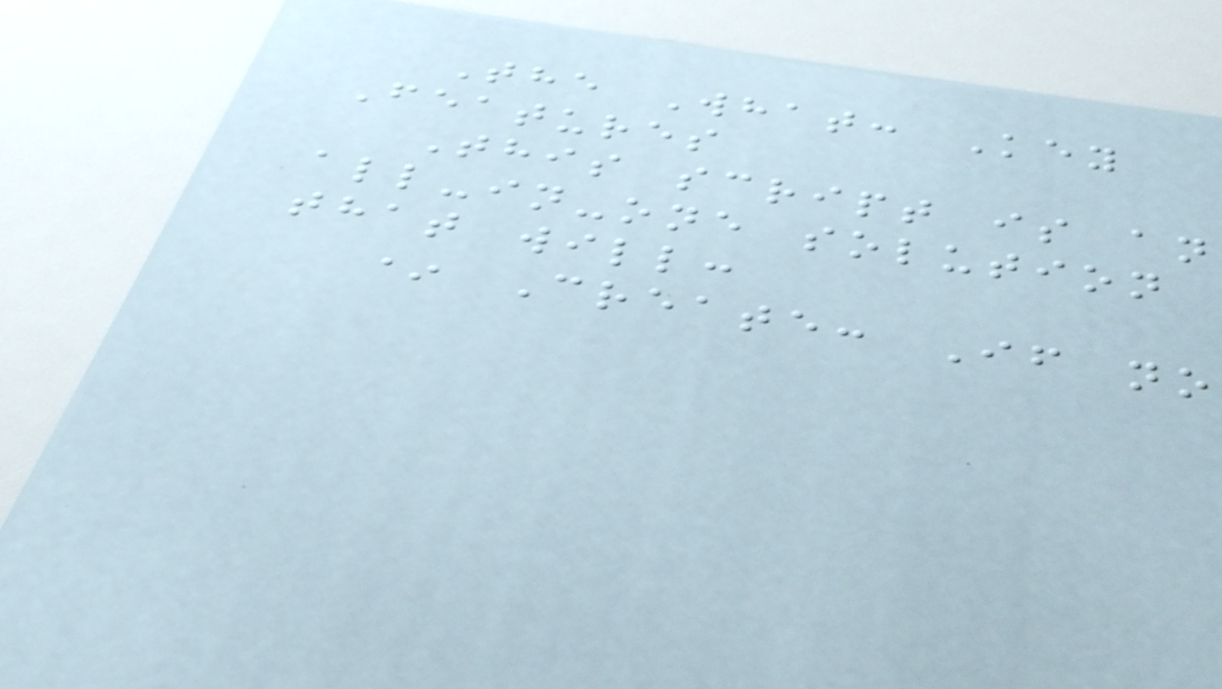The What: Key
Features
This script is an
all-in-one solution
that will:
* Create: If no
